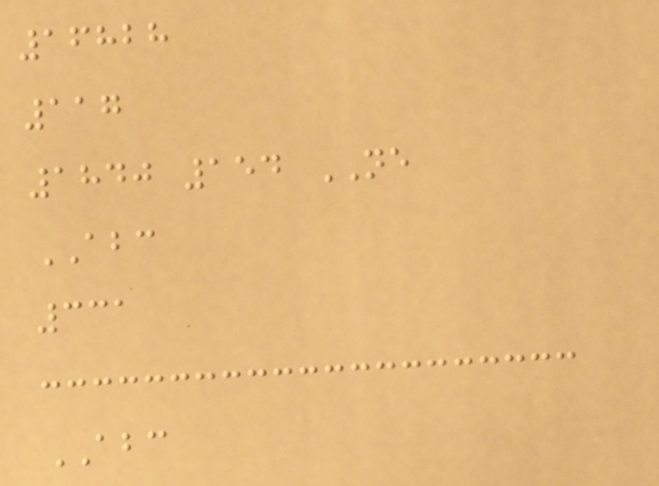16828
117
1840 154 NE
ABC
331
ABC
